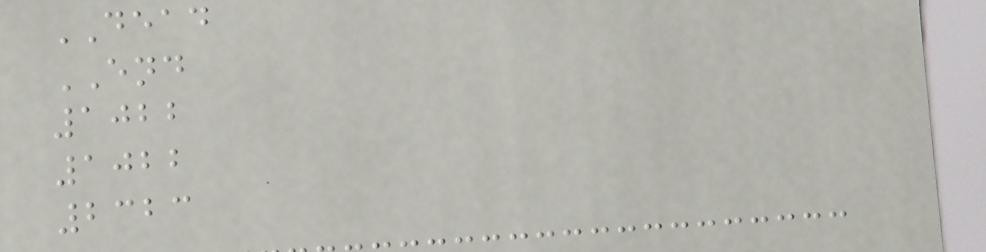DEAD
END
1022
1022
2323
